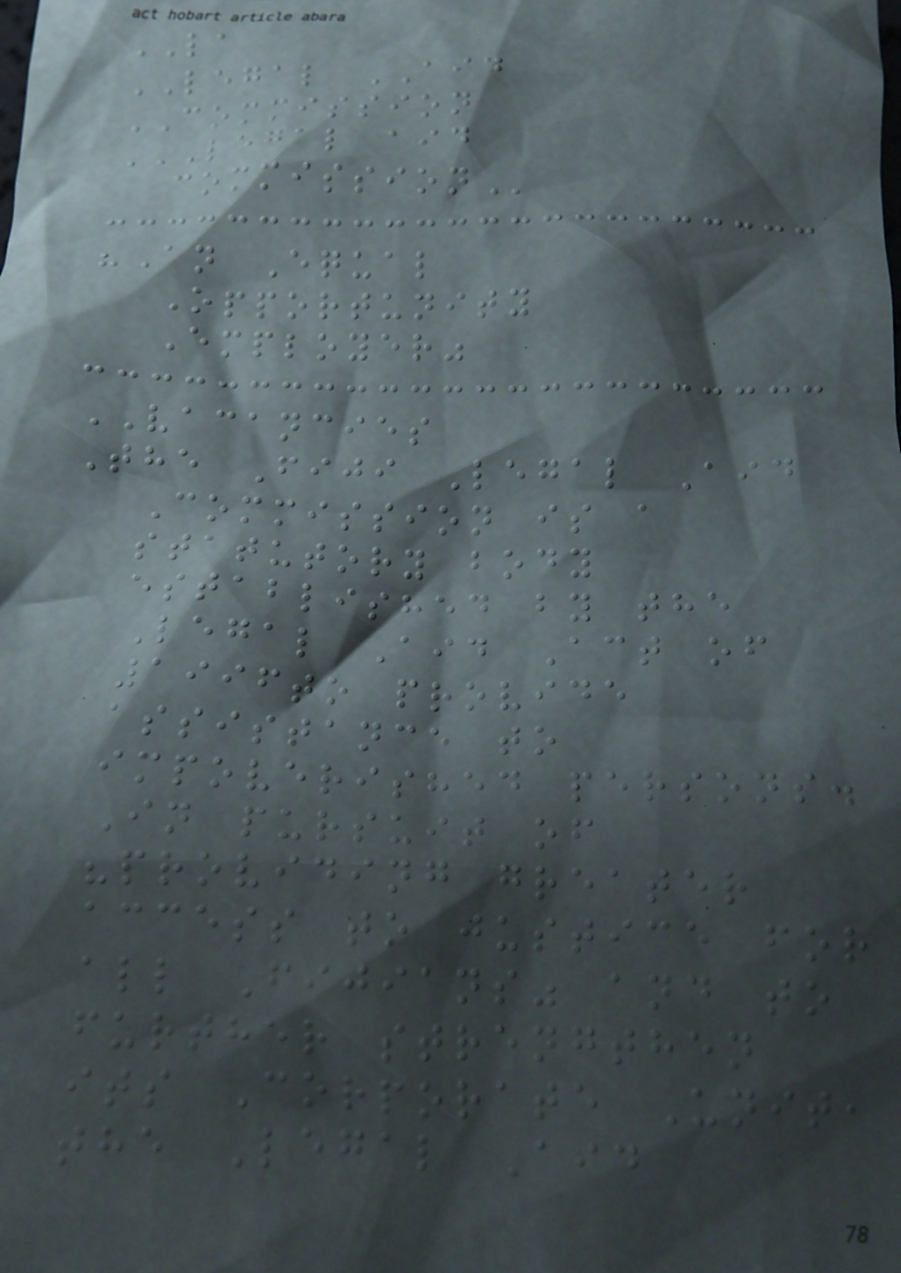LA
LEGAL AID
COMMISSION
LEGAL AID
COMMISSION
"An Equal
Opportunity
Employer"
VACANCIES
The Fiji Legal Aid
Commission is a
statutory body
established by the
Legal Aid Act of
1996to provide
assistance to
impoverished persons.
In pursuit of
"providing greater
access to justice for
all Fijians" and to
further strengthen
its Corporate Unit,
the Legal Aid
